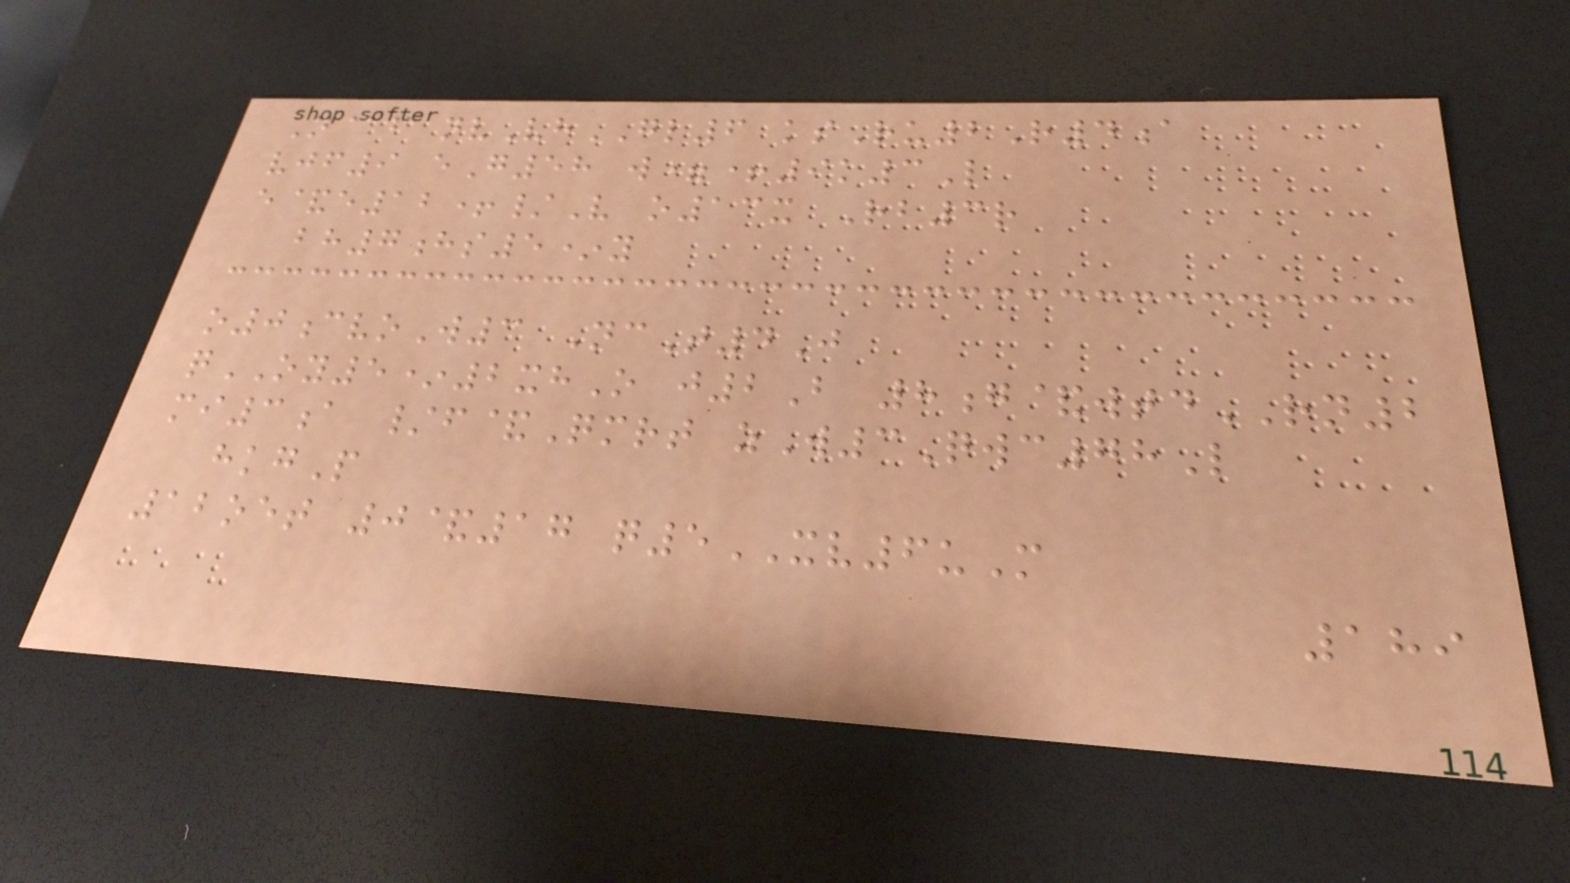N@f nvVhGL6 ksRu2R4a
vjf9 eG58 w=+9k3L
e&e12+/V o13x Rb3r
bh7hs5*y
o0cvoW3 NcT4J
qOY5*2xhO j2B 8g&wtdRN2
mi3a /f&Qmrt zW3Qwc78L
hkgP
12oet 0&17 q5XV6uM
189
